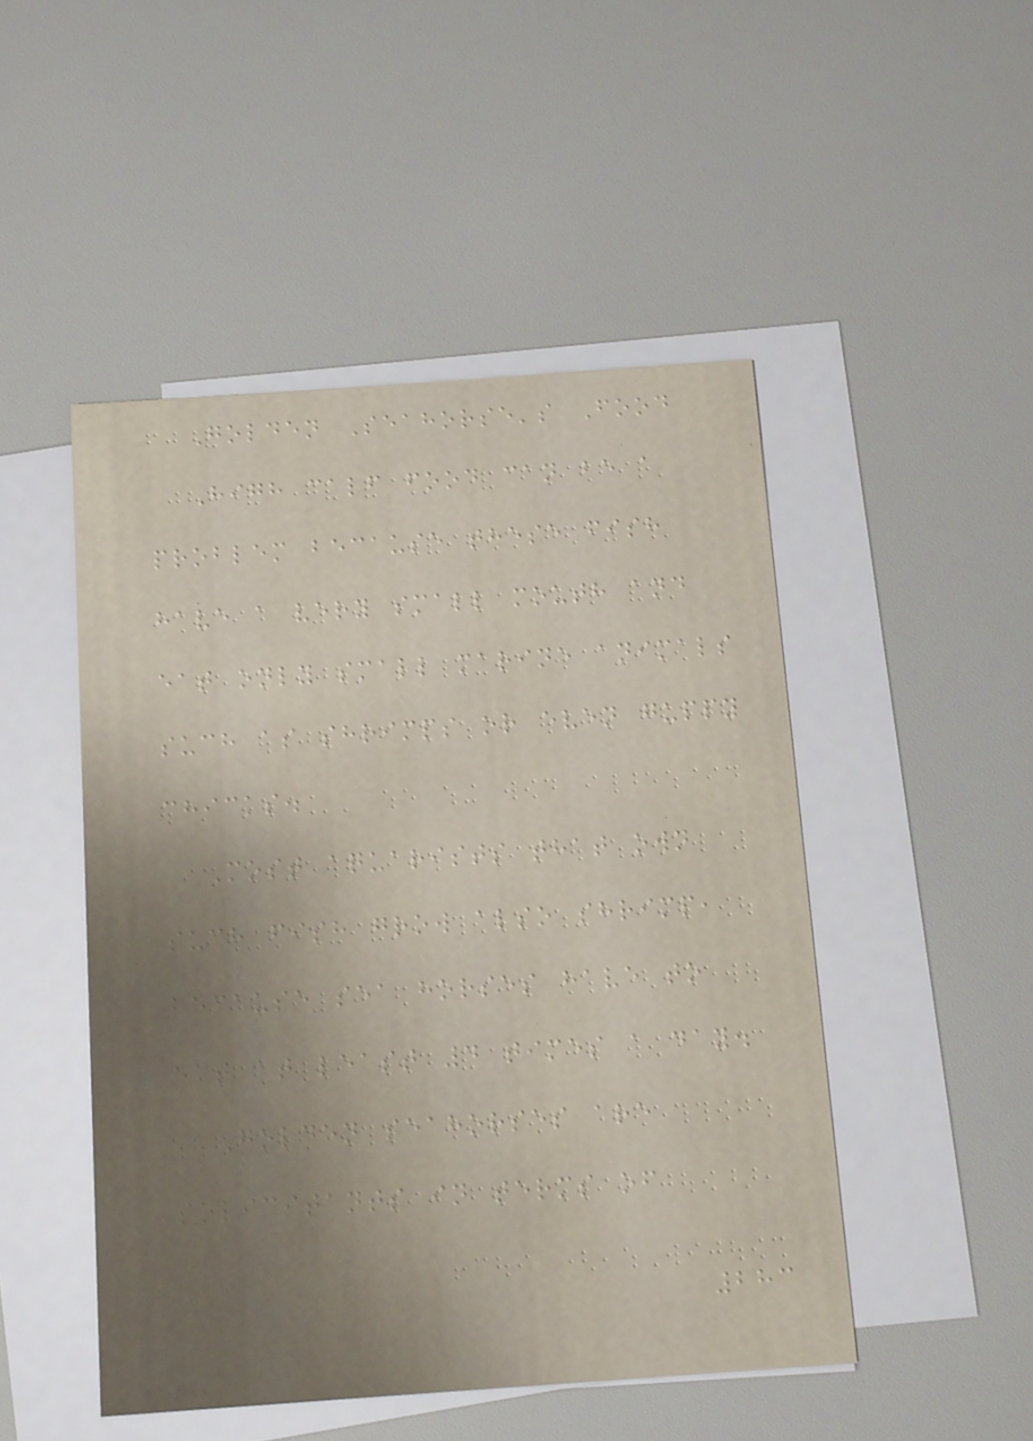Golden Seahorse's Food
High calf food can be a
problem because these fish
have a very small mouth and
eat only small marine animals
such as shrimps or even guppy
chicks.
Most aquarists that own
such fish grow also shrimp,
because sea horses have to
eat at least 4 times a day.
Golden seahorses are
solicitants in terms of
283
